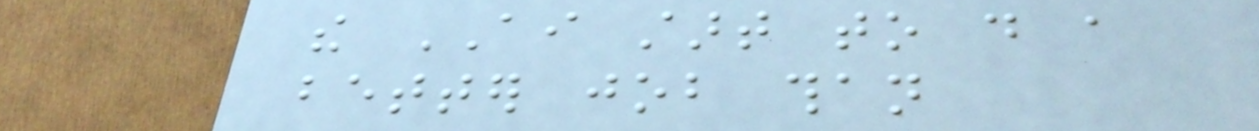the AI start to do a
better job than
